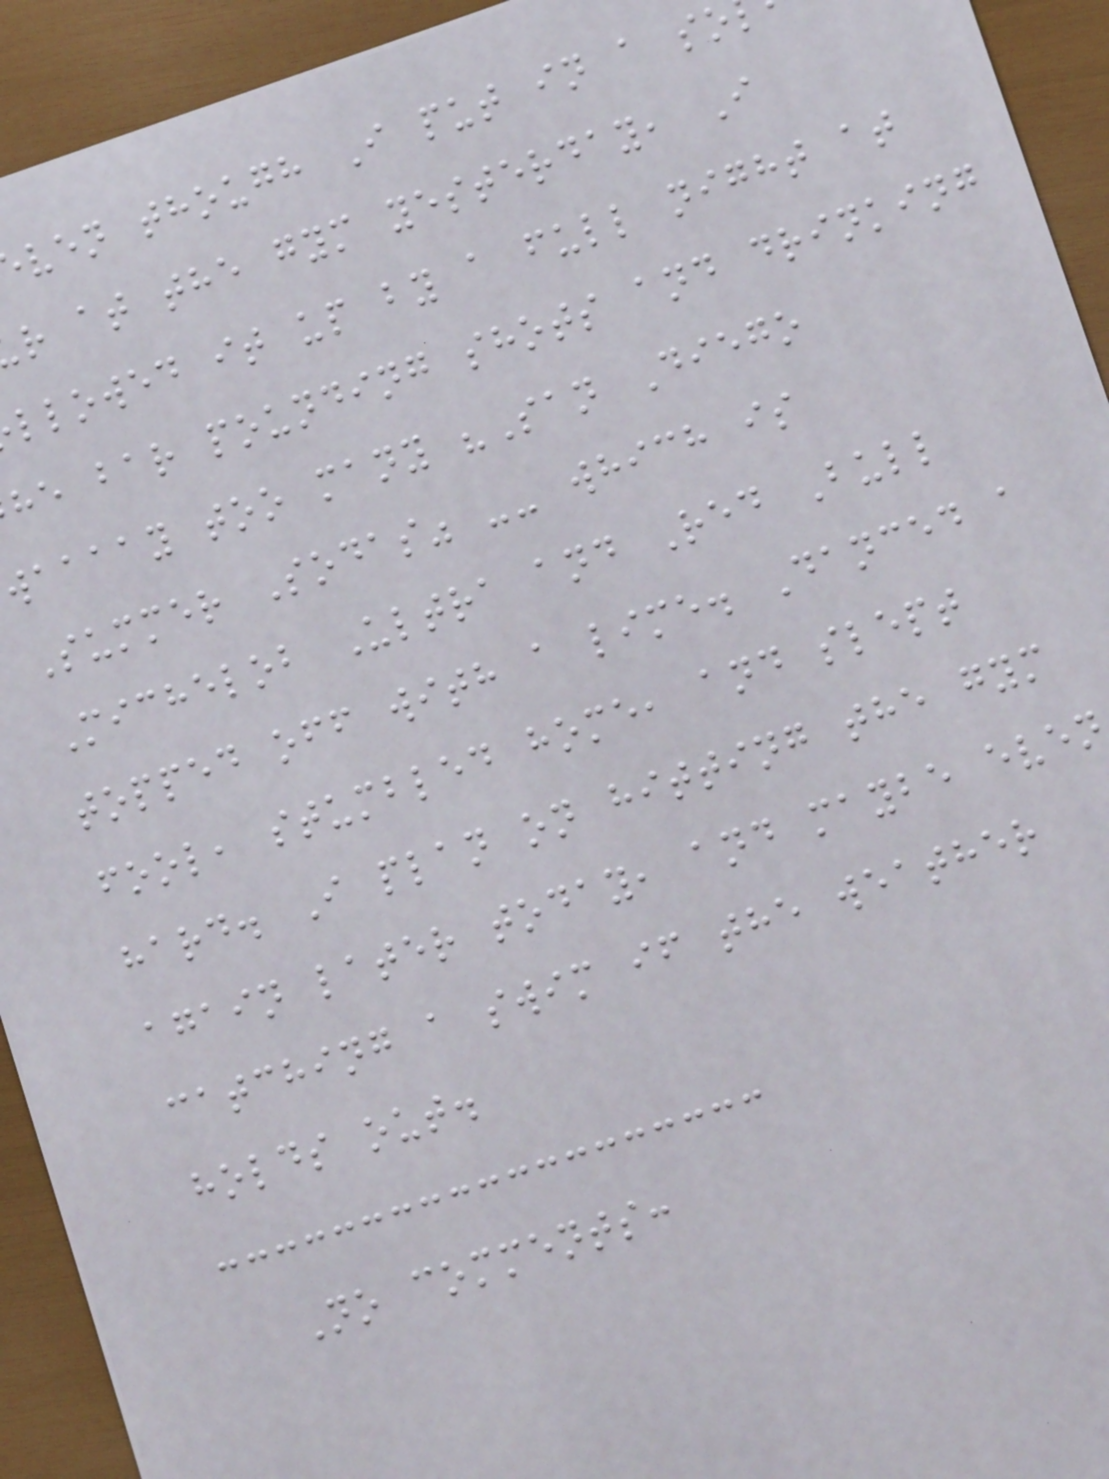ven though I put in a so
r at the gym yesterday, I
llowed it up by a full night at
he bar pounding shots and drinking
waaaay too many "San Diego
Summer Sodas" -- which is
Michelob Ultra and Red Bull
topped off with a lime. Danced a
fool, stumbled home, and slept
hard. I plan on hitting the gym
again later today, and maybe even
catching a swim if the weather
holds out.
No comments:
